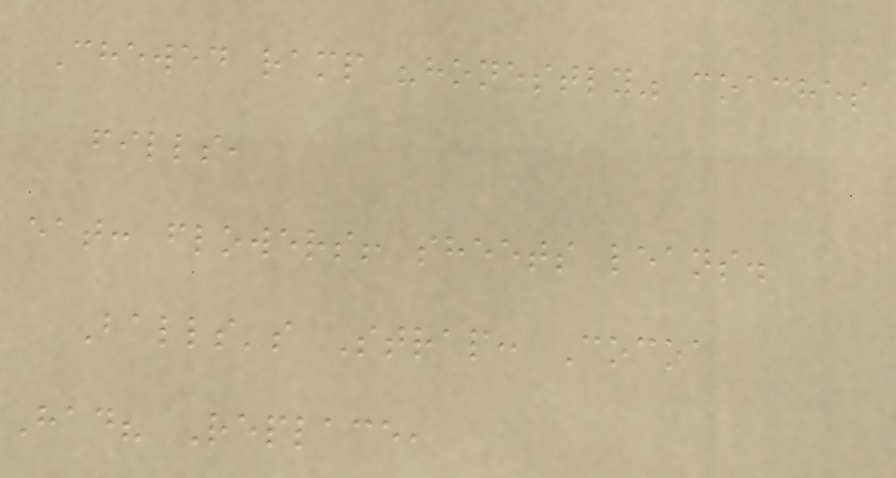Chewed ramp "honestly" coaches
fills,
eat: flowers! sheets leans.
Balls's Strap: Cocoa
Had? Replace,
